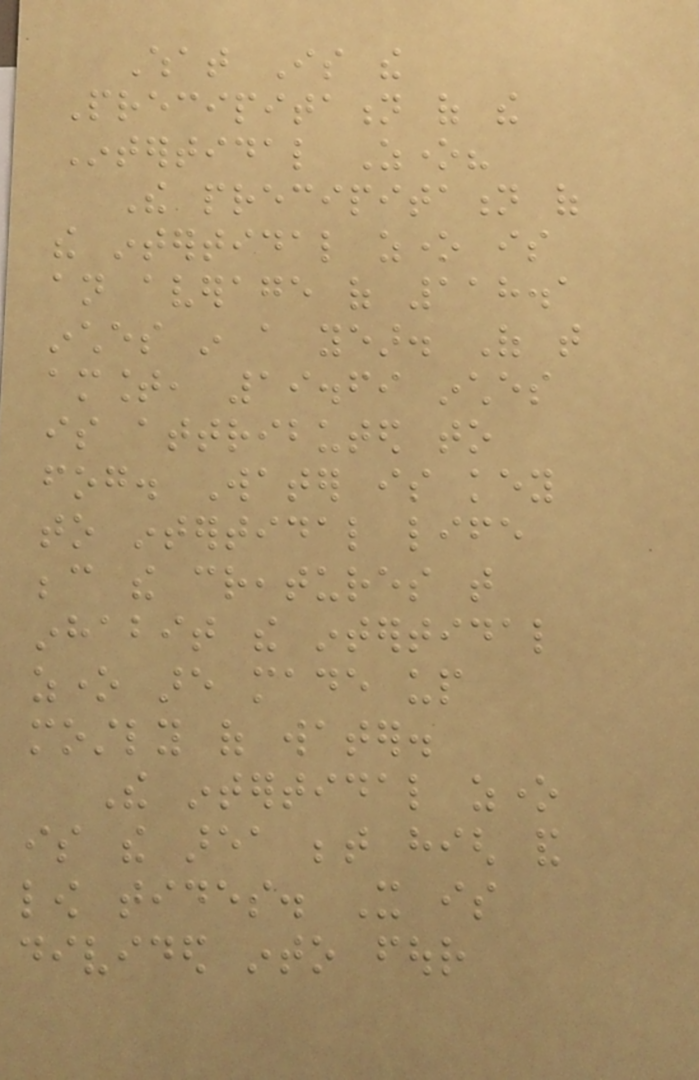What Is the
Precipitation of the
Intertidal Zone?
The precipitation of
the intertidal zone is
an average of 118.1
inches in a year. Of that
amount, 19.69 inches
is attributed to
fog. Water is key
to intertidal life
because the creatures that
inhabit the intertidal
zone are made up
mostly of water.
The intertidal zone
is the area between high and
low tides. It is
divided into four
